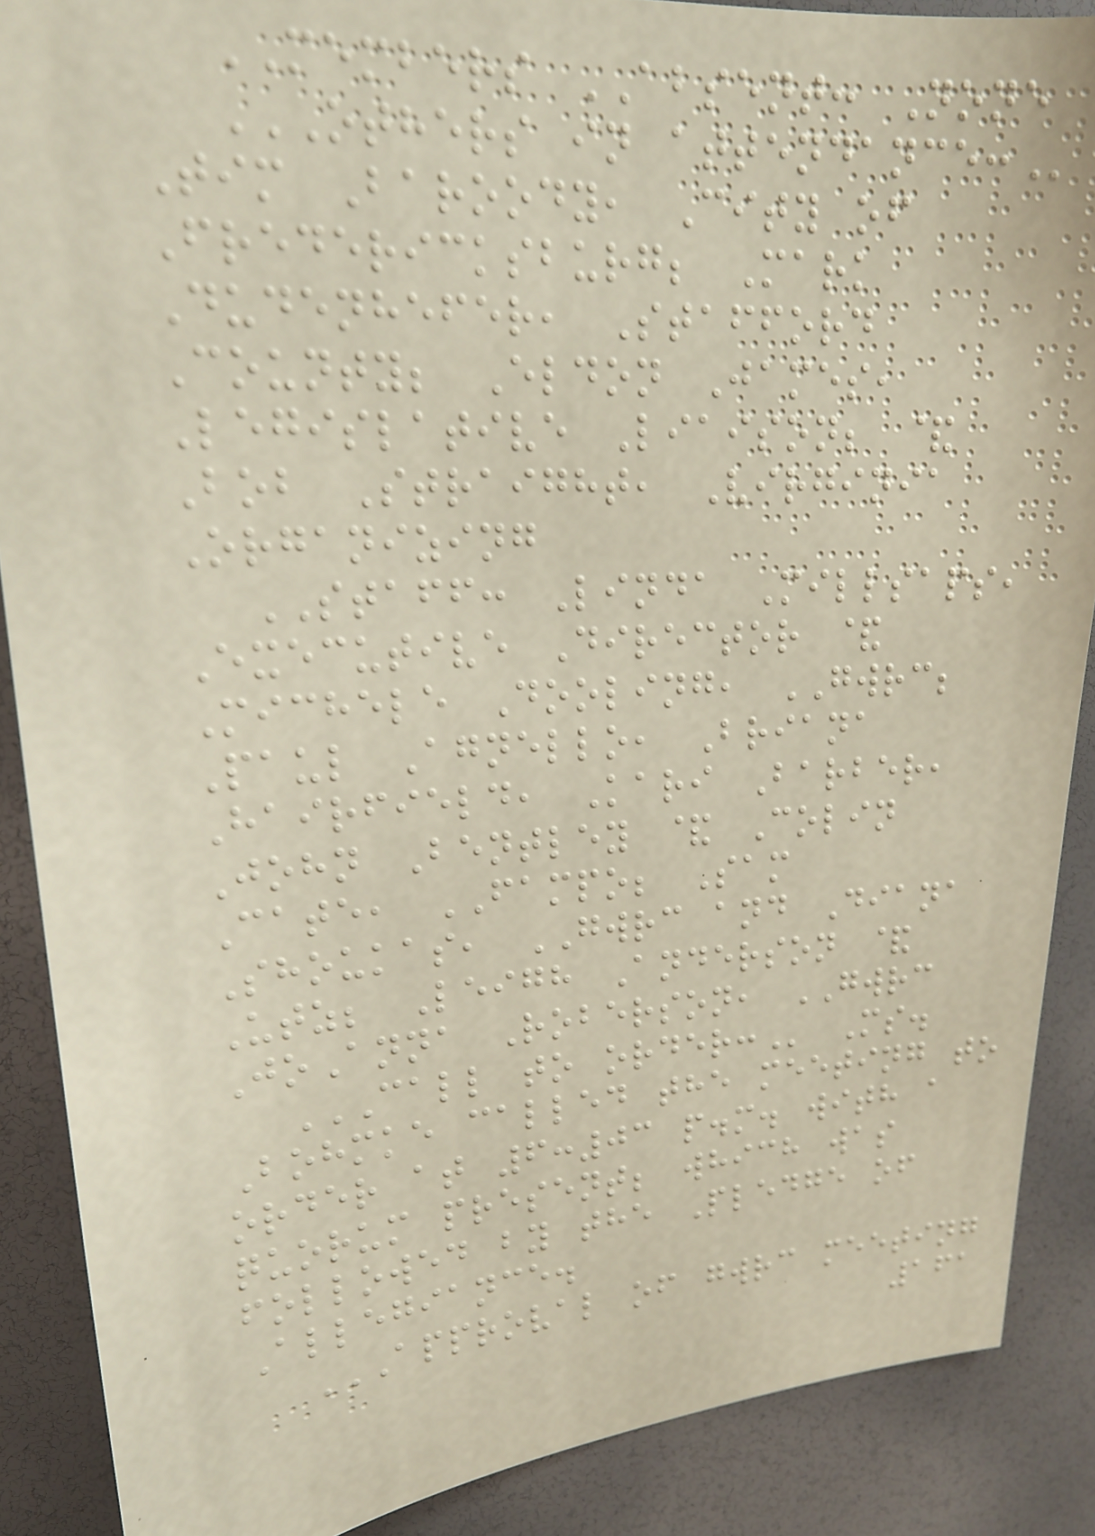MEMBERS ABSENT: None
OTHERS IN ATTENDANCE:
Tim Baroody, City of
Fredericksburg; Mark
Dudenhefer, Stafford
County; Eldon James,
Legislative Liaison; &
Bob Straight, Virginia
Organizing
STAFF: Linda Millsaps,
Executive Director &
Michele Dooling, GWRC;
Paul Agnello, Briana
Hairfield, Kari Barber,
John Bentley & Colin
Cate, FAMPO; Sam
Shoukas, GWRC and Diana
Utz; Leigh Anderson &
JoAnna Roberson, GWRC
CALL TO ORDER: Ms.
Bohmke called the meeting to
order at 6:03 p.m. with a
quorum present; which was
followed by the Pledge of
Allegiance.
APPROVAL OF GWRC MEETING
161
